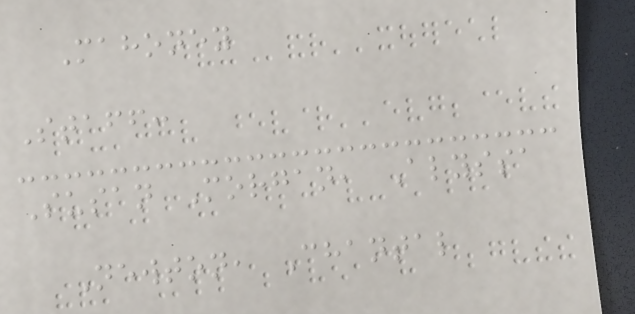Mahoney
Staff:
Susan Morgan, Alyssa
Newton, Chantal
